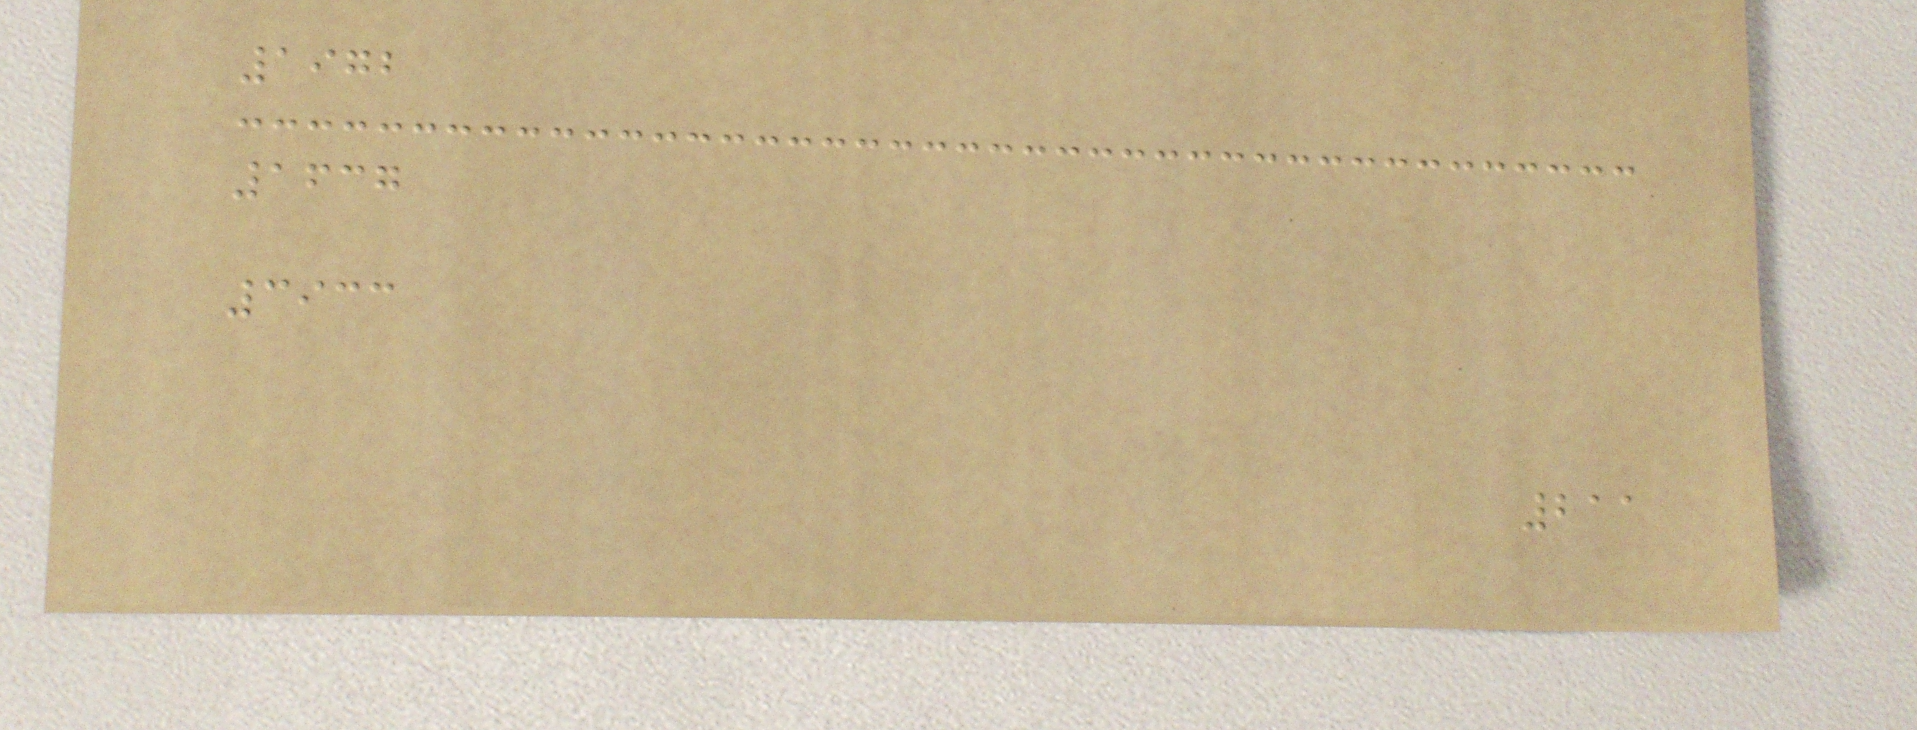1972
1637
3933
211
